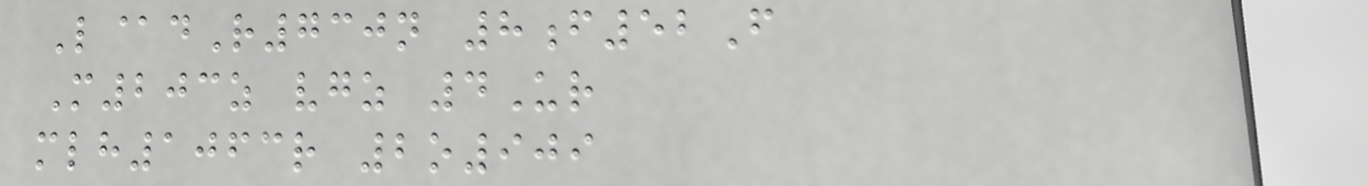L@dR730n 8f52F
M203z vgz 4Ur
mlh1063r 2o909
